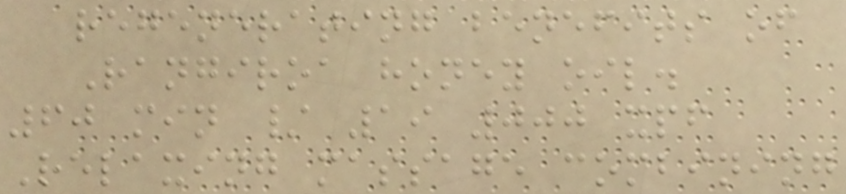regenerating benefits of
Rangiroa honey oil.
60 min / 19 000 xpf
Relaxing massage combining
